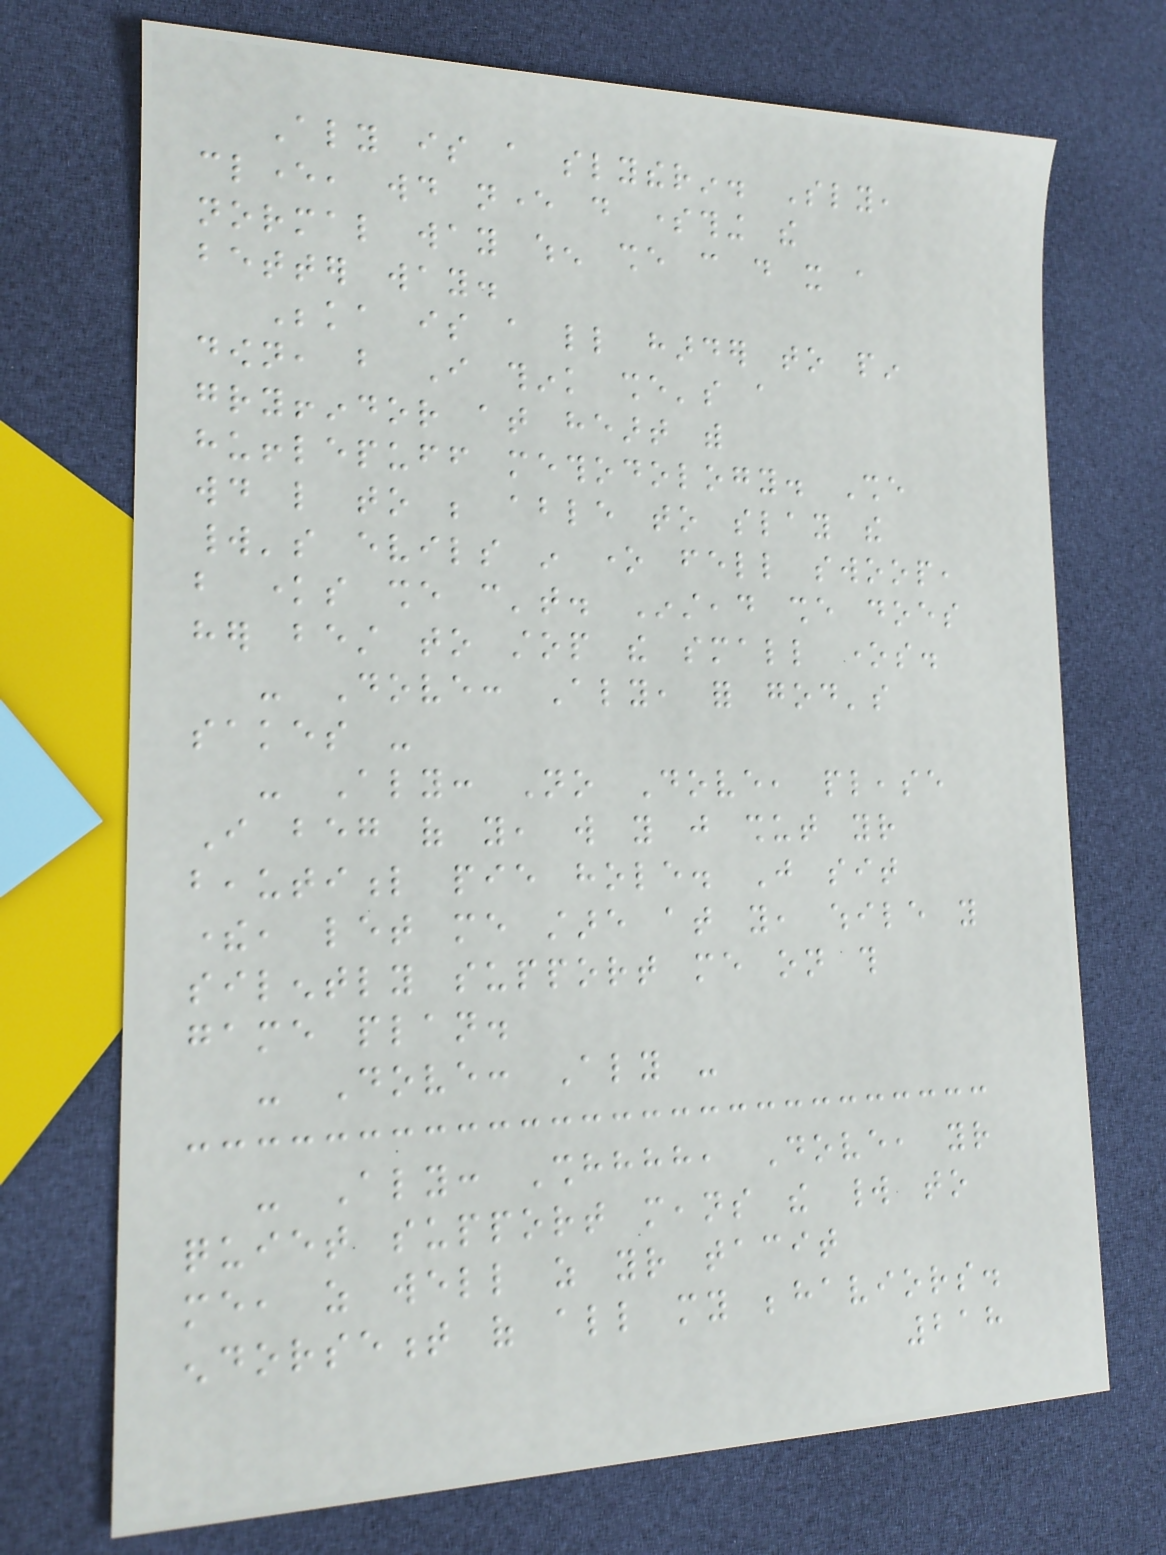Aly is a slytherin. Sly,
clever, would never do something the
normal way when she can do it a
better way.
Beka is a little harder to pin
down, but I think she's a
gryffindor at heart with
hufflepuff methodology. She
would like to be able to slay the
world's evils in one fell swoop,
but knows she can't. Instead she does
her best to stop the small ones.
- Dove: Aly, for god's
sakes -
- Aly: No Dove, please
I beg of you, will you just shut your
beautiful pie hole. Just sit
there, let me stare at you, while you
silently support me on this
game plan.
- Dove: Aly -
- Aly: Shhhhh, Dove, your
quiet support means the world to
me, as well as your tacit
endorsement of all my behaviors.
218
